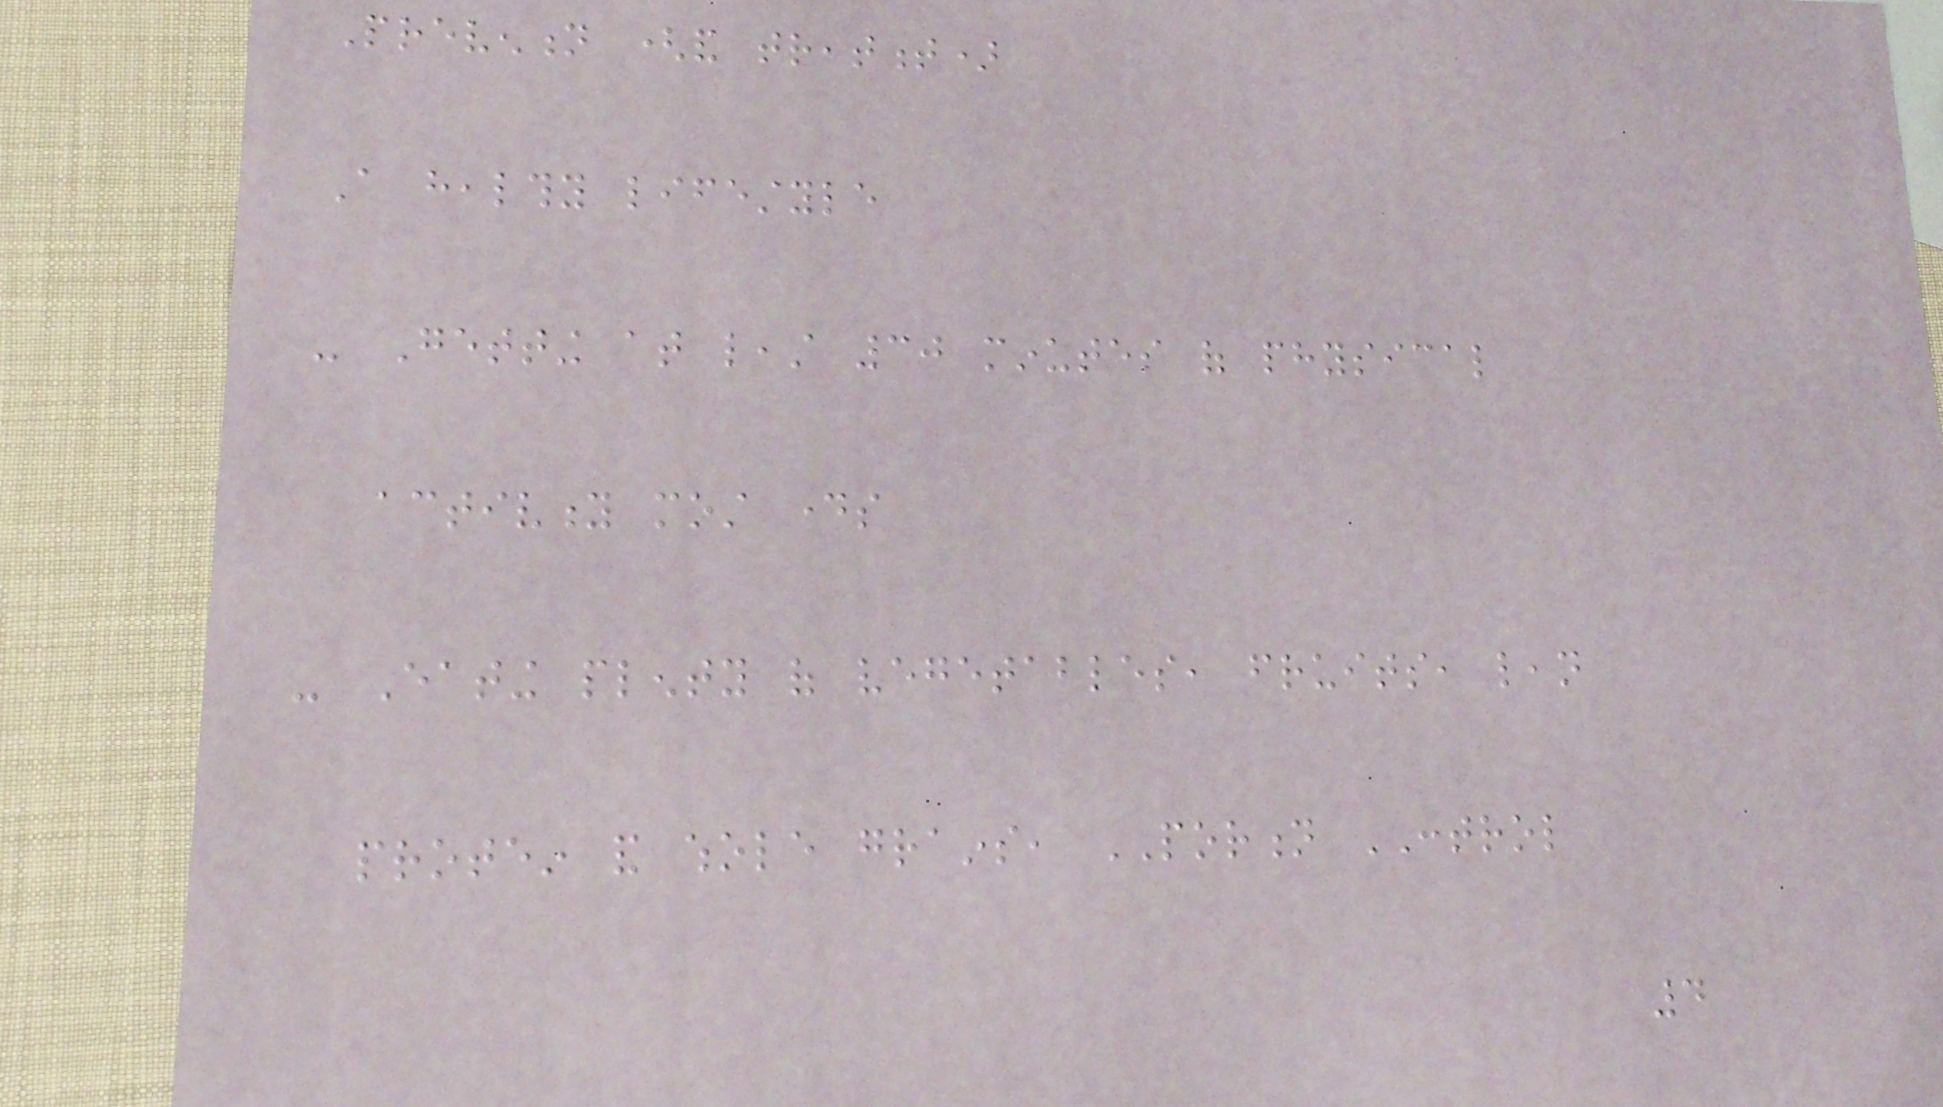Prevention (and treatment)
A healthy lifestyle
- Getting at least 30 minutes of physical
activity most days
- Eating plenty of vegetables, fruits, lean
protein and whole grains, PORTION CONTROL
4
